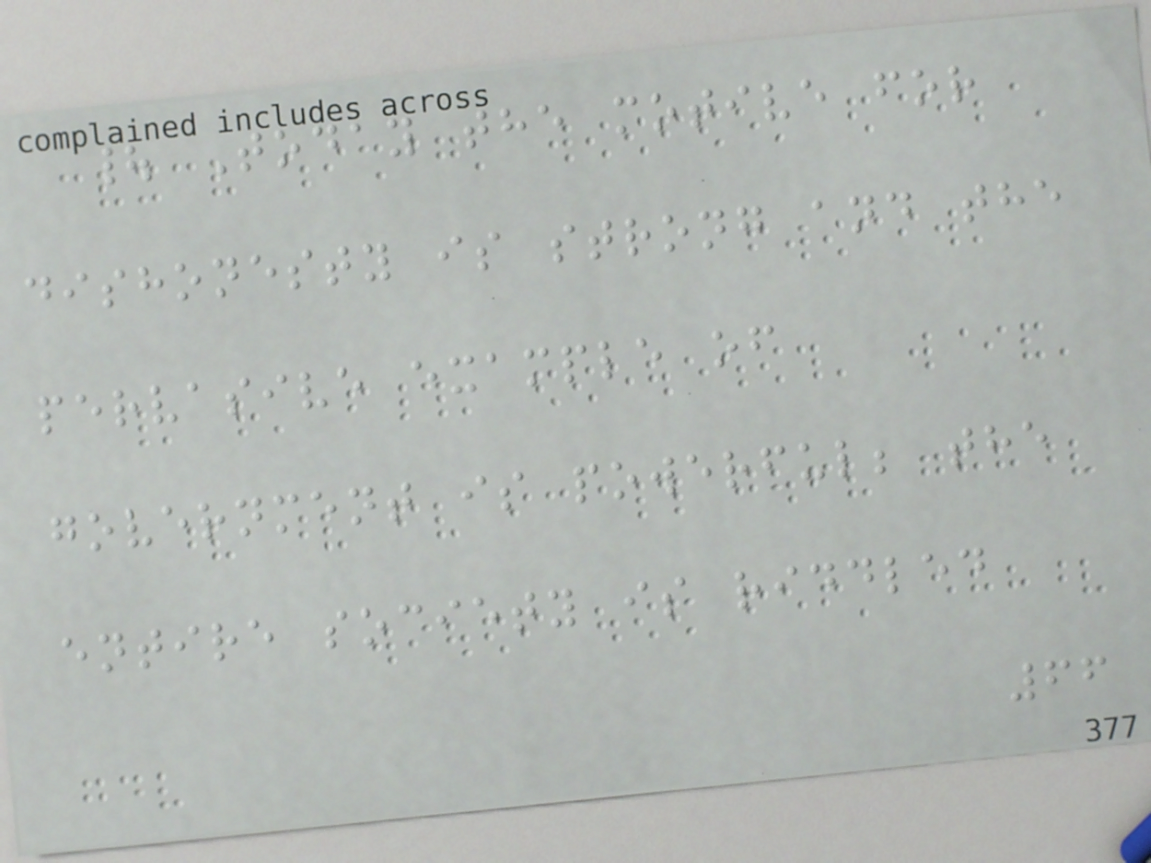| Today the motive for
dishonesty is strong and the
pervasive example of
government is powerful; the
entire society is riddled
66
